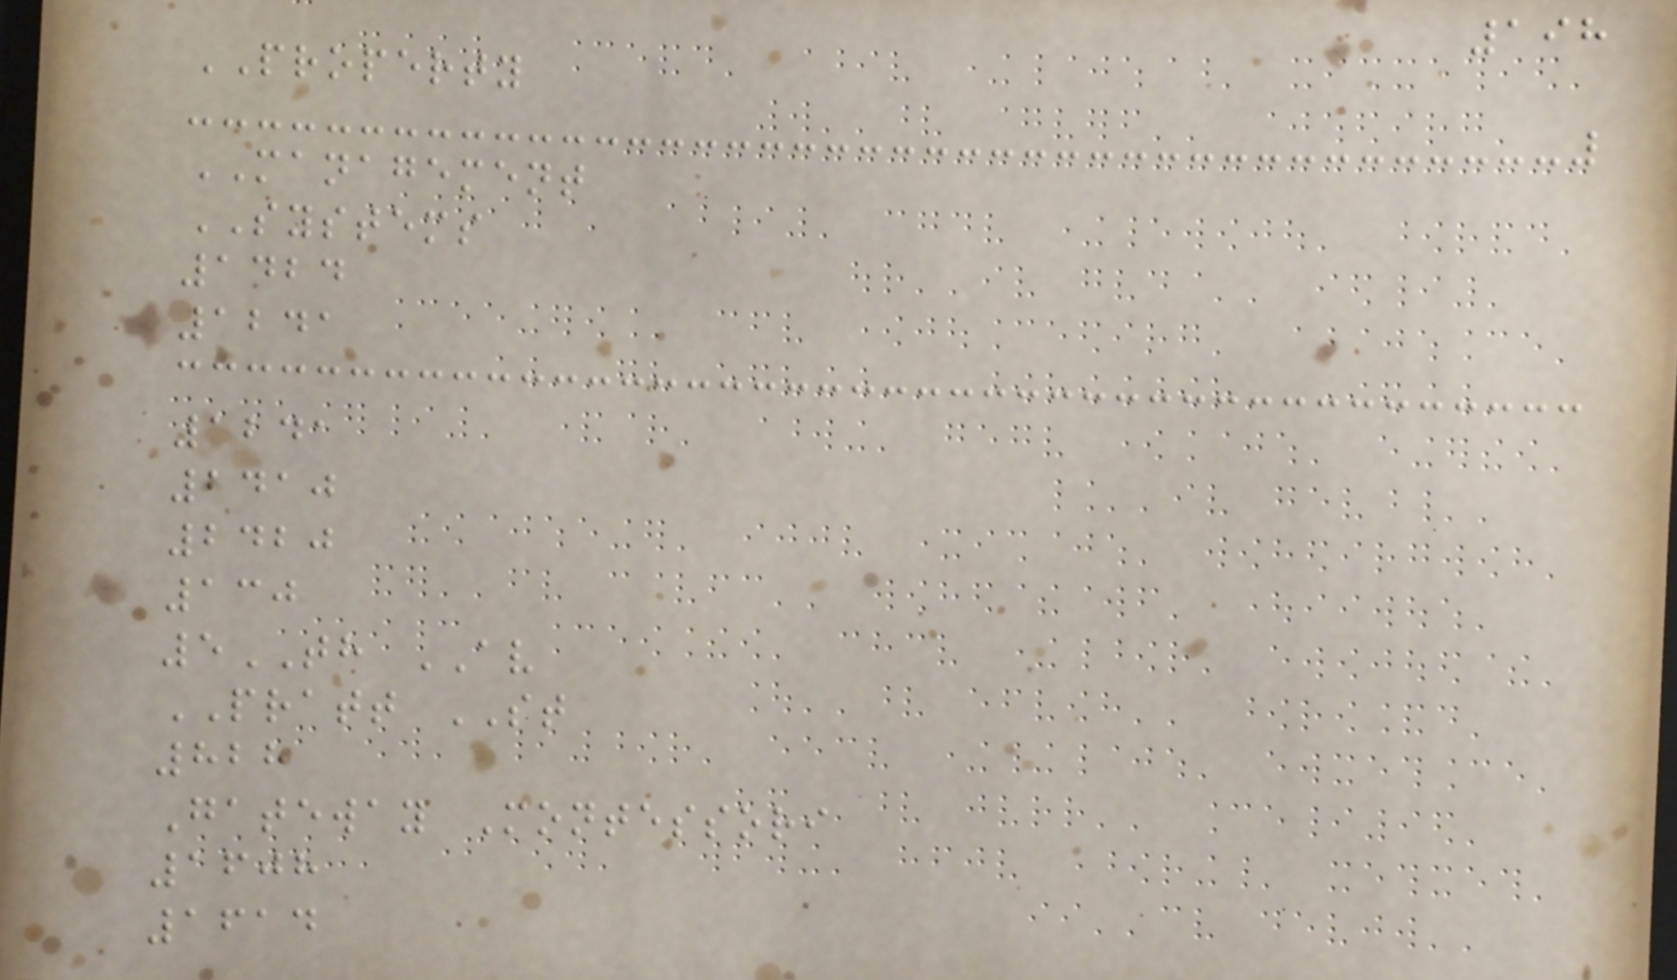198
PROPERTY
MANAGEMENT
SYSTEMS
1424
1241
1241
2410
2420
130
5TH AV
PRATT ST
828
Gateway Montessori
1608
1614
